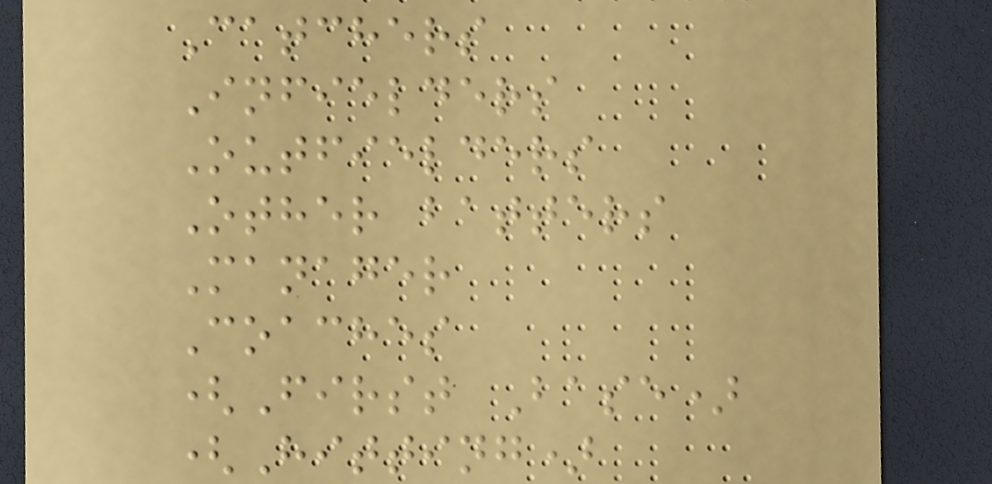Catchers
Infielders
Outfielders
Other batters
Manager
Coaches
(First Base)
(Hitting)
